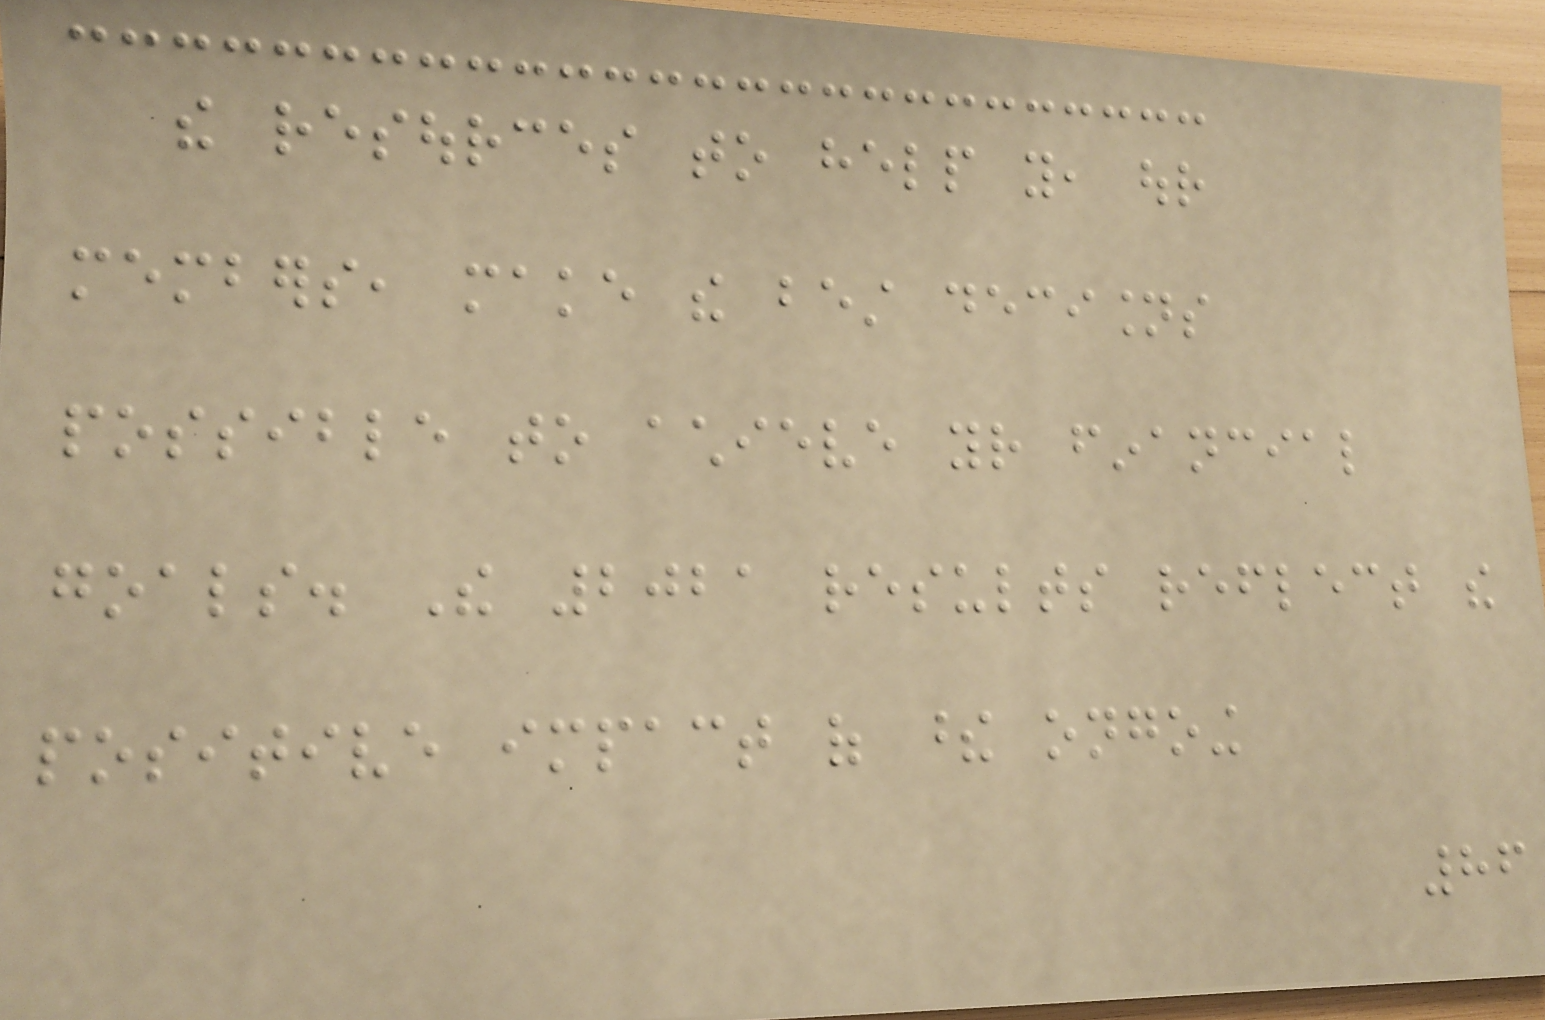the resources to help you, our
members, make the best decisions
possible to achieve your financial
goals. The 2021 results reflect the
positive impact of these ongoing
86
